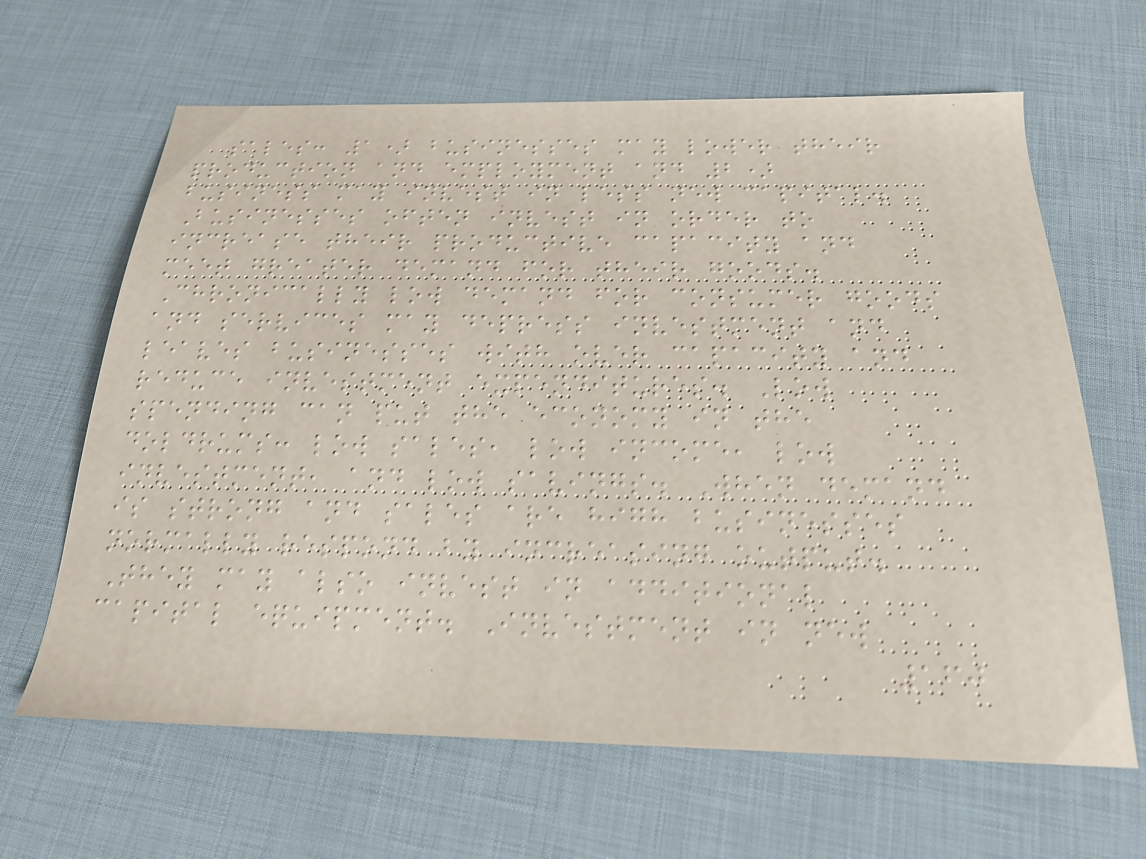sales: 1) businesses may lower their
production and employment and 2)
business may invest in less new capital.
Businesses often invest in order to
increase their productive capacity and
meet greater demand for their goods.
Chronically low demand for consumer goods
and services may depress investment and
leaves businesses with over capacity and
reduce investment expenditures. Low
spending can put the economy in the
doldrums: low sales, low income, low
investment, and low savings. When demand
is strong and sales are high businesses
normally respond by increasing output.
They may also invest in additional
capital equipment. Investment in new
160
